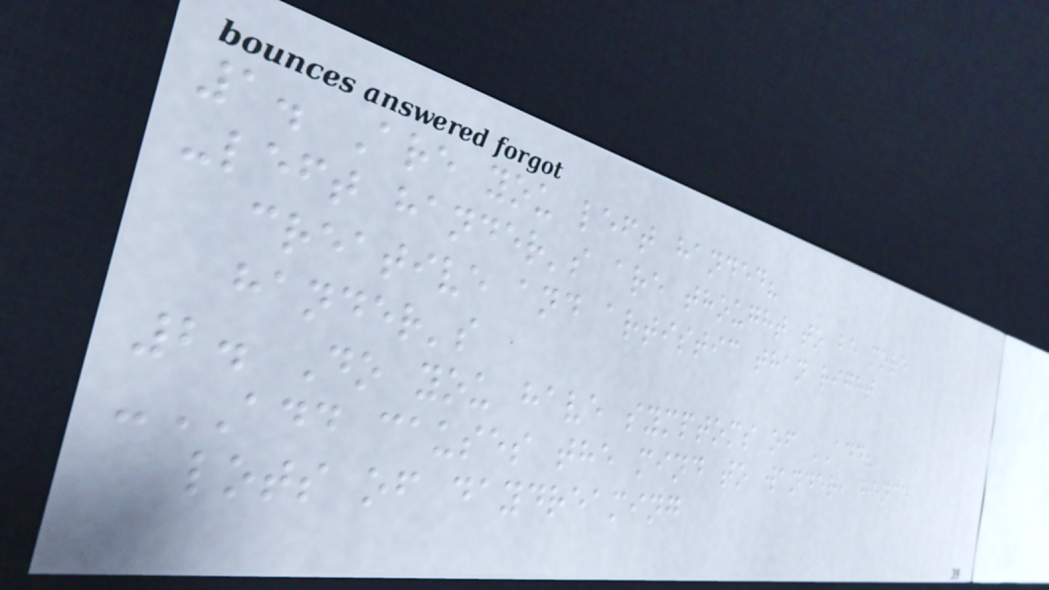1. Are you left handed?
-left hander's are thought to be more
creative and artistic than right
hander's
2. Do you have symptoms of ADD?
-ADD causes the mind to wander, hence
lots of daydreaming
